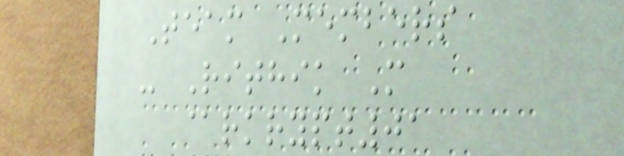Team Members
- Rithik M
@rkrypt01
